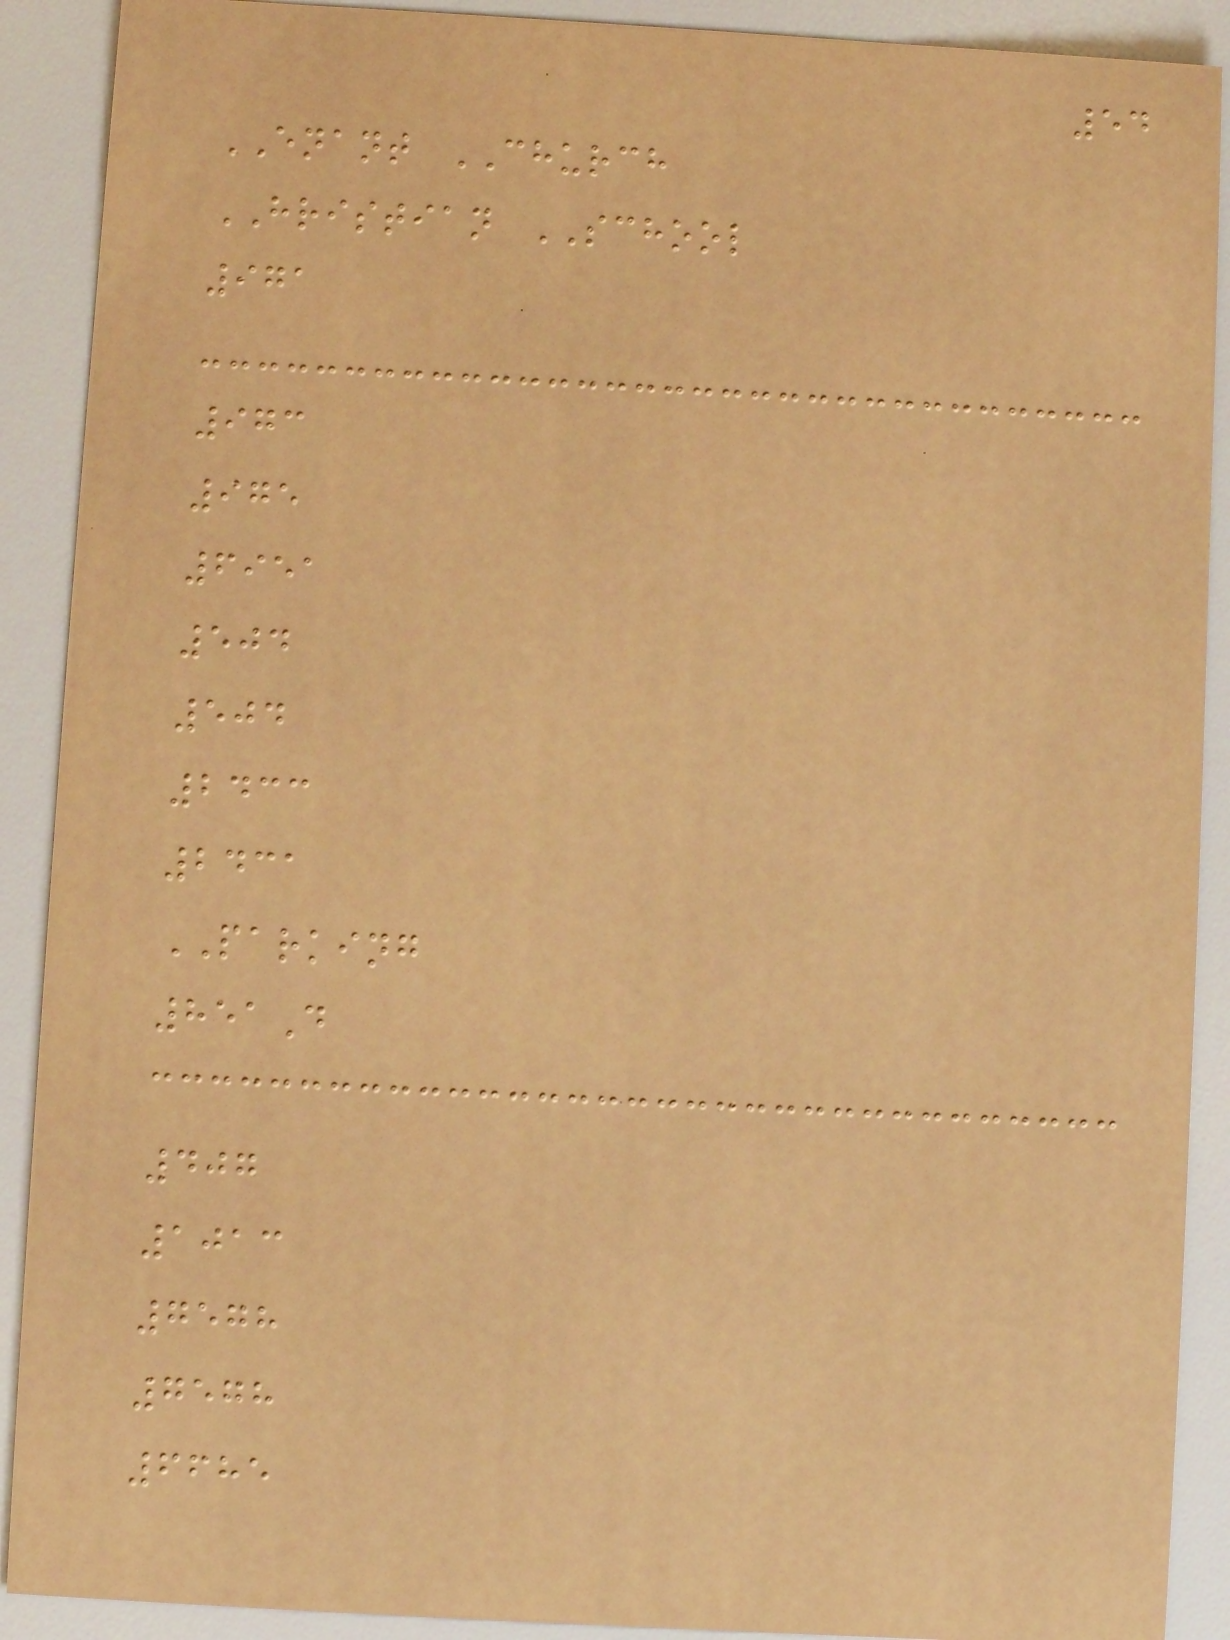54
ENANT CHURCH
HRISTIAN SCHOOL
971
973
975
6951
504
504
2433
2431
PARKING
851D
407
1013
7578
7578
6685
